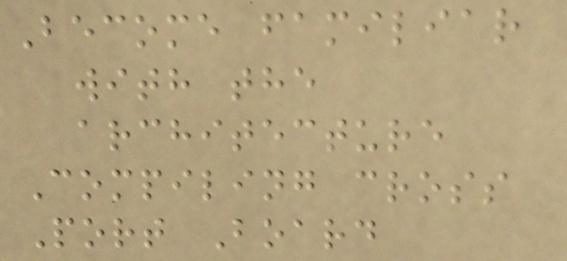Become familiar
with the
architecture
Compiling cross
Port Board
